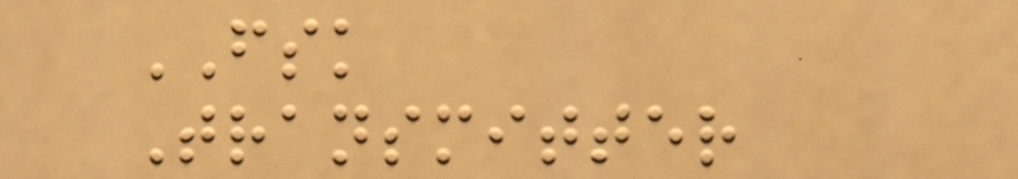FSK
Transmitter
